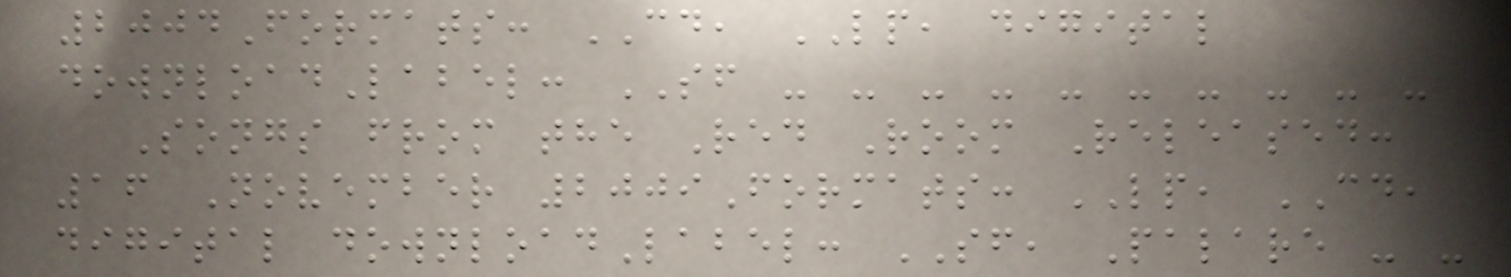2004Formats: CD, LP, digital
downloadLabel: SF - - - - - - - - - -
Songs from the Red Room Released:
16 November 2009Formats: LP, CD,
digital downloadLabel: SF, Palare - -
